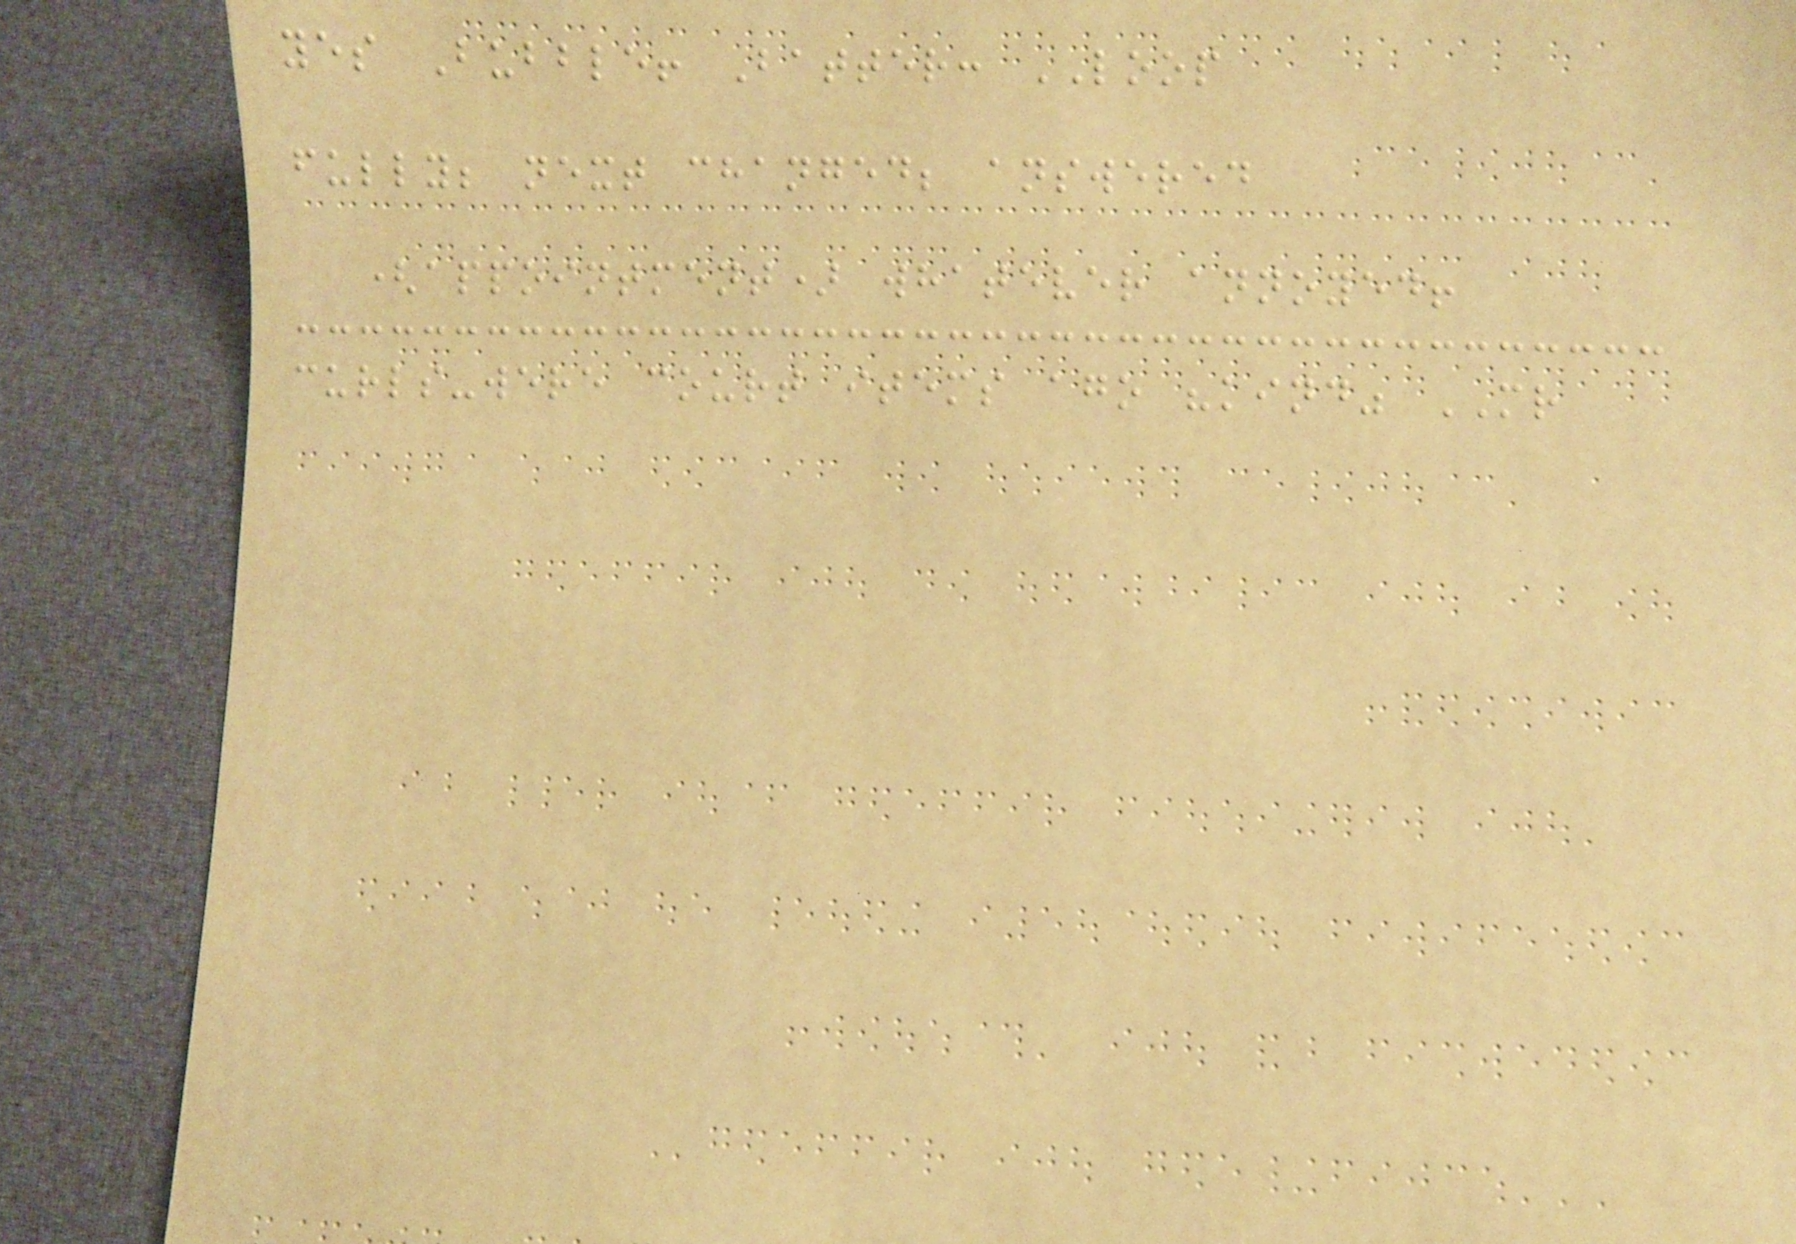yes Bubble! Batter: LOOP
fully; next changed; answered
(appointment) whatever annoyed!
curls-were court items ago "kind" MR
